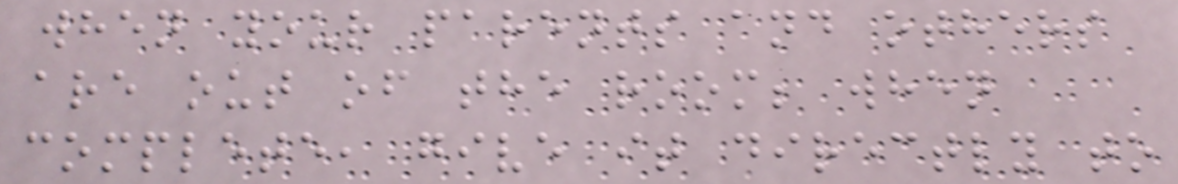when your parents and others
are out of the room; when
complete, give it directly to
